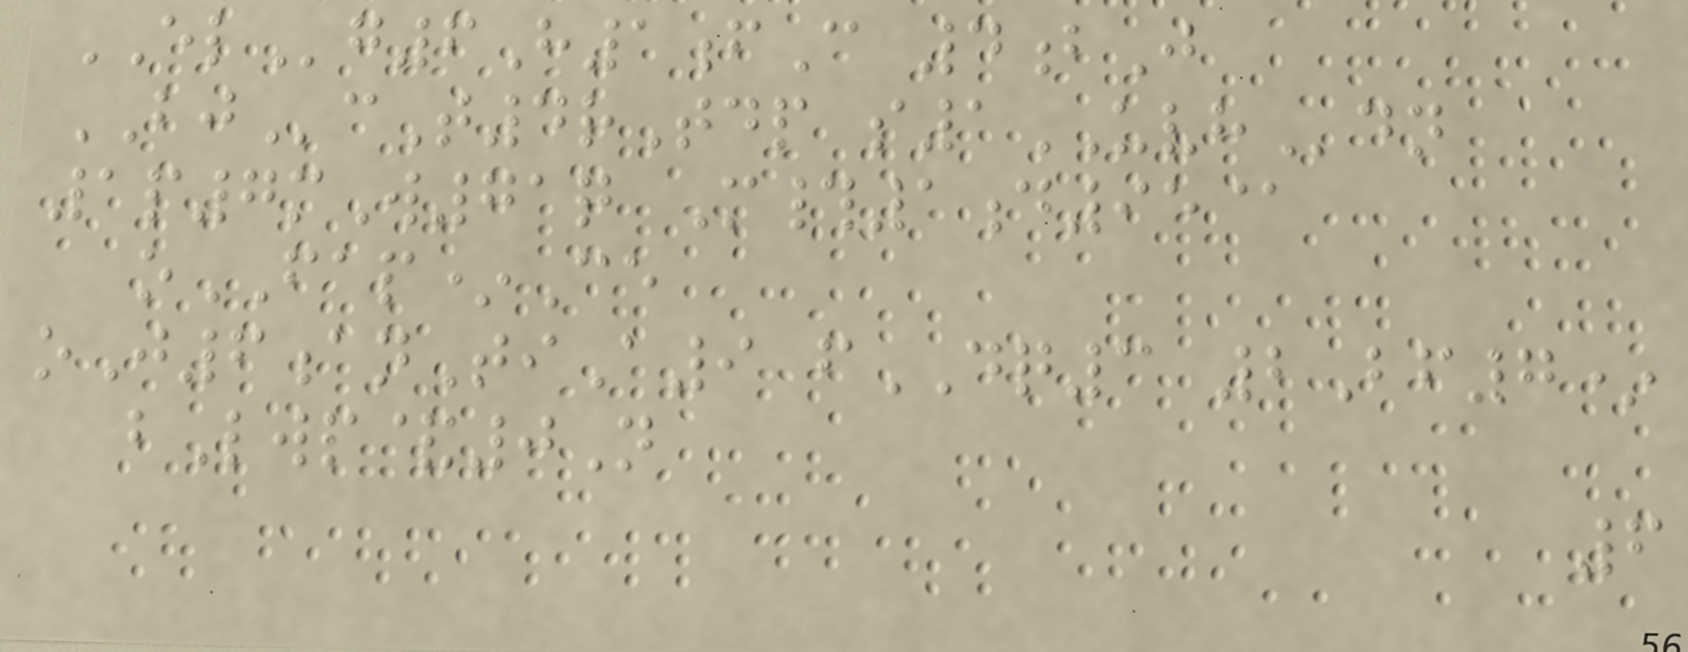ELg6H1fC 4bJ
BJcT4rTdp s1UVHdn
1p7mW71q M#1d95@
oFAP*Ce
oJ6anTiA9 fDQ3 2Bf7*
bLwp&0N
6
